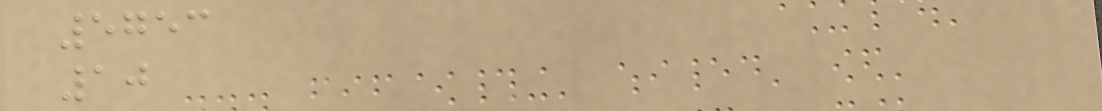5753
10
